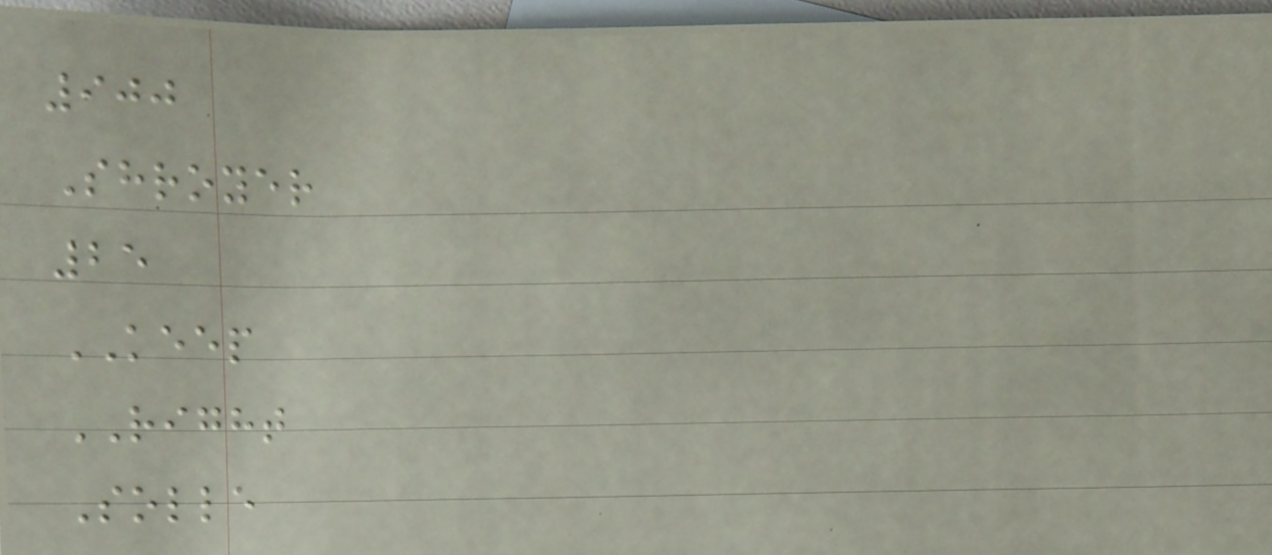900
Shroyer
25
KEEP
RIGHT
Solle
